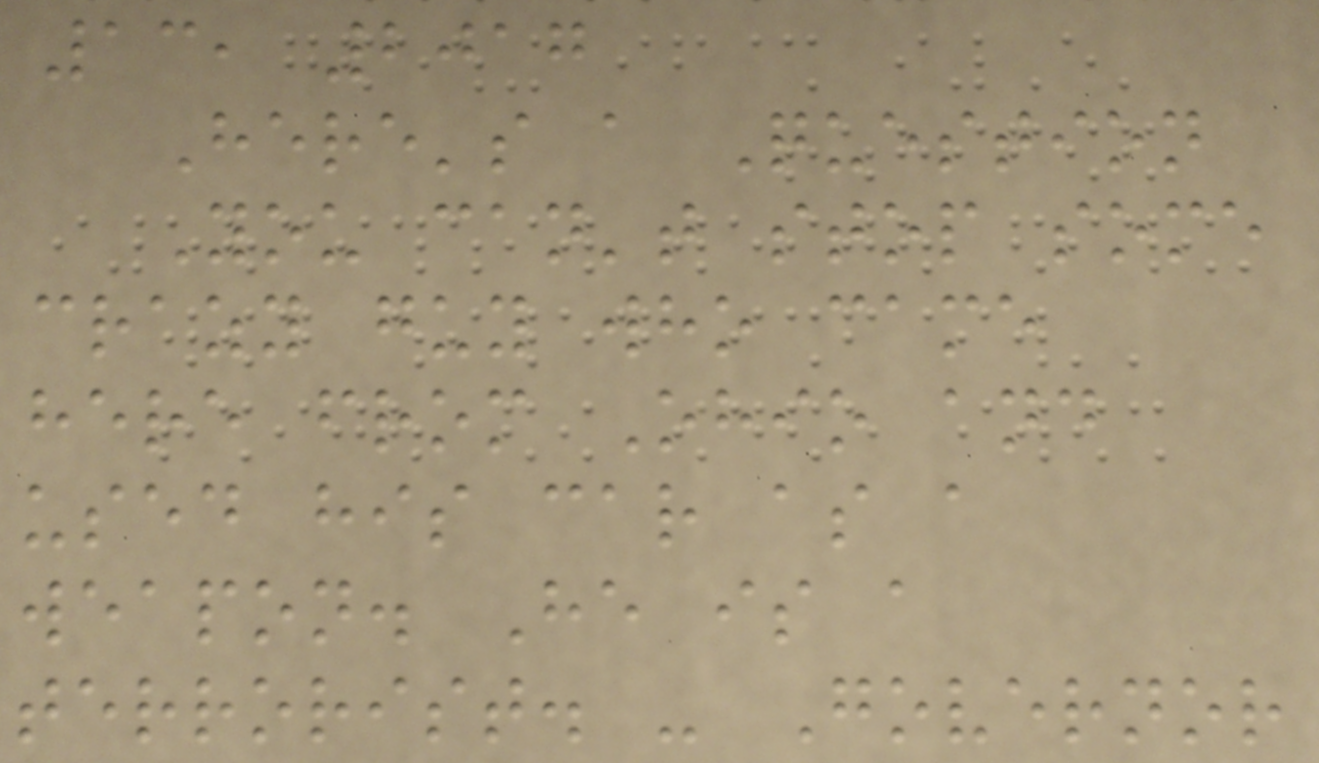13, 2017
Here's a Question
You can't stop some
crazy guy who came
here from Ohio and
used his car as a
weapon. He is a
terrorist. - Governor
